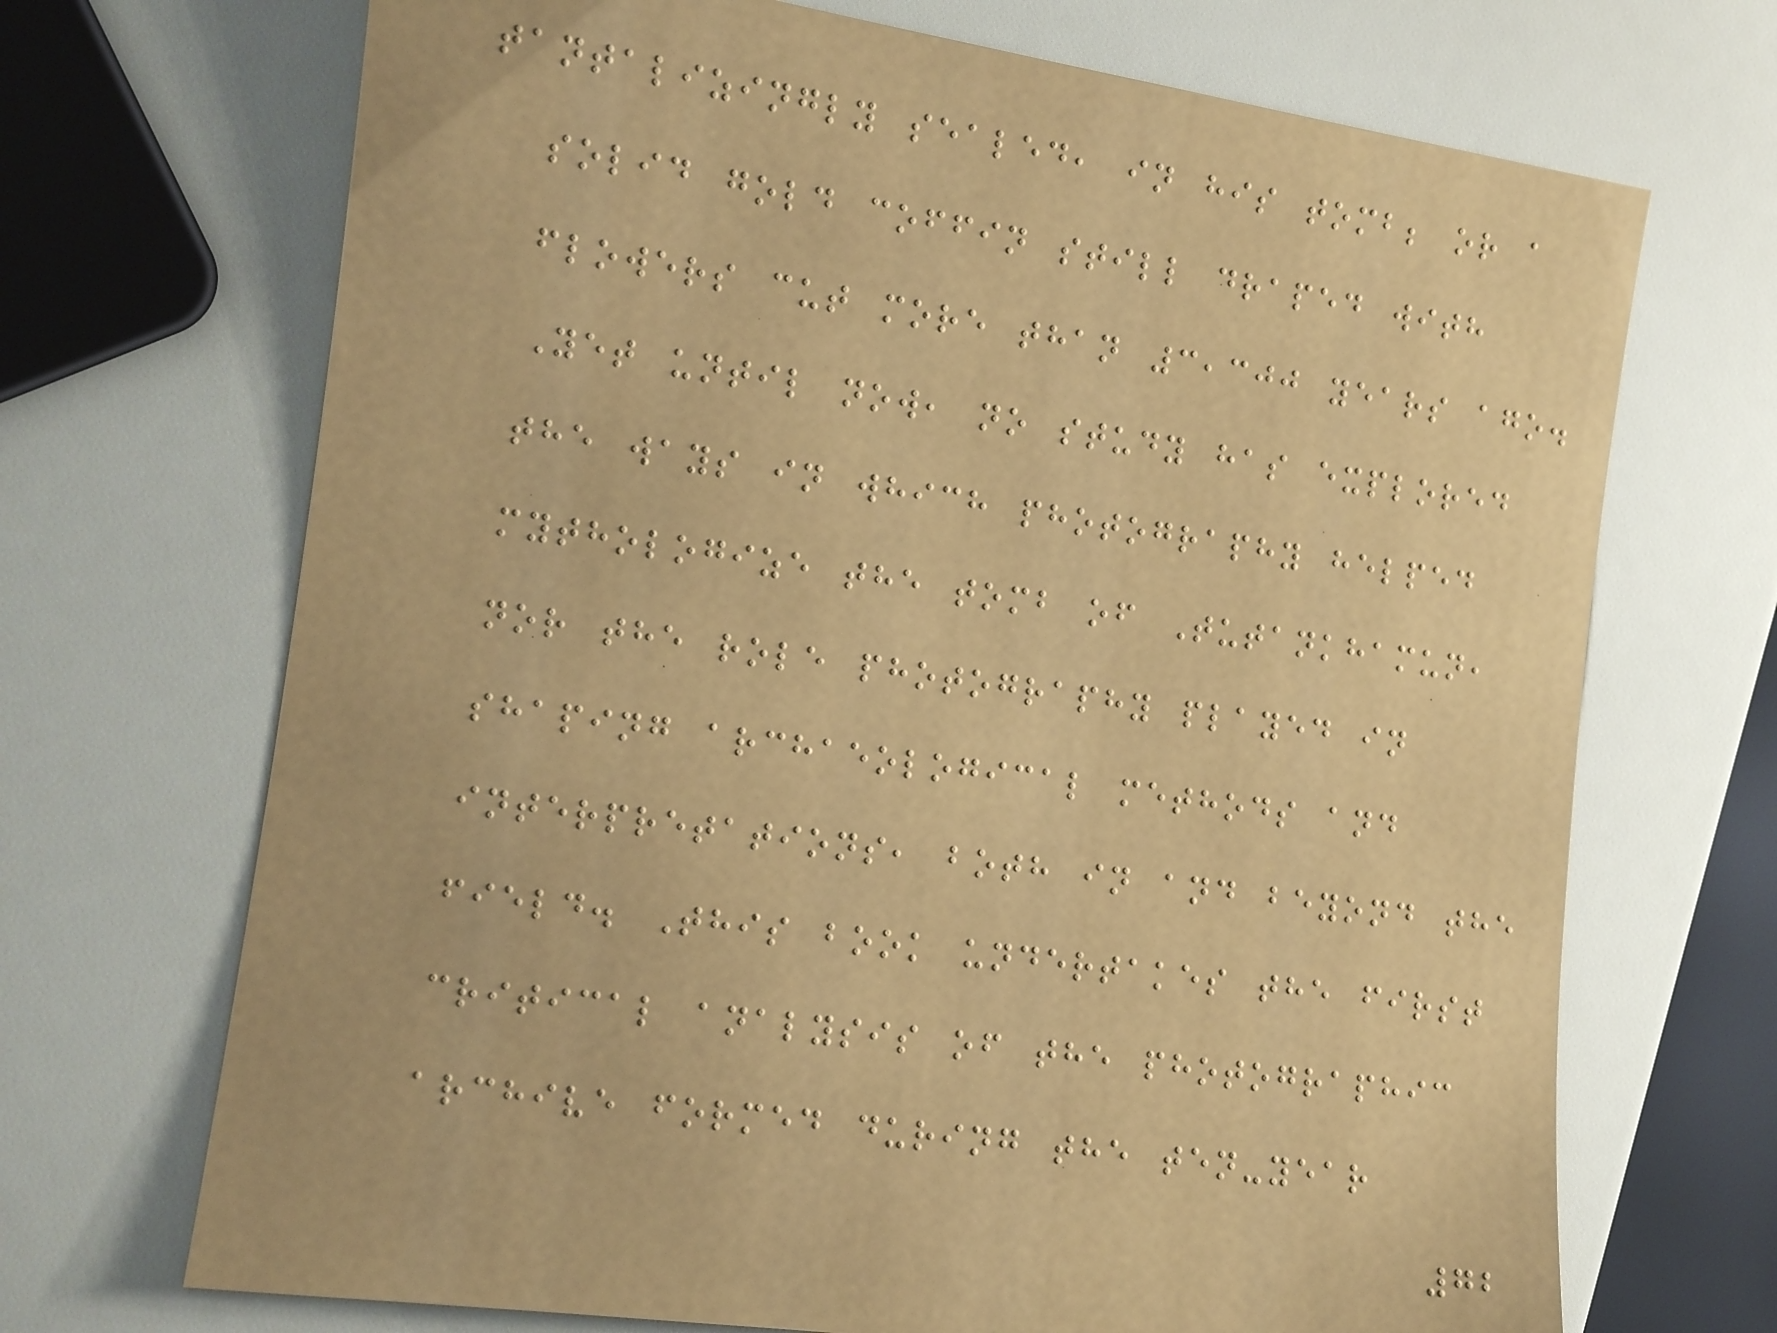tantalizingly sealed, in his tomb; or a
solid gold coffin still draped with
flowers cut more than 3,300 years ago.
Yet until now, no study has explored
the ways in which photography helped
mythologize the tomb of Tutankhamun,
nor the role photography played in
shaping archaeological methods and
interpretations, both in and beyond the
field. This book undertakes the first
critical analysis of the photographic
archive formed during the ten-year
72
